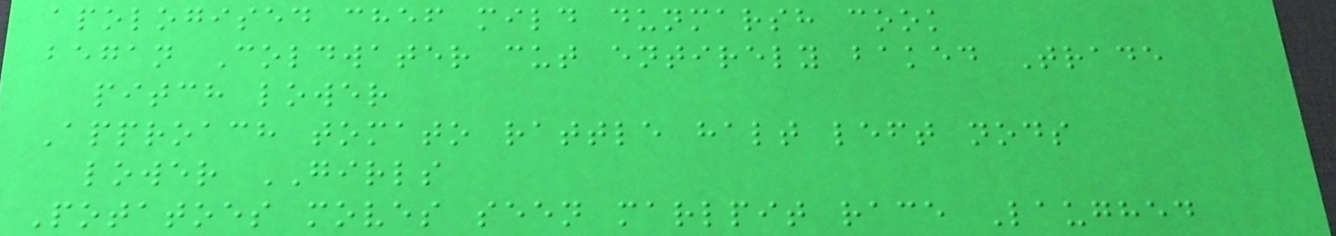apologised chef mild dunmarsh cook
began Coldwater cut entirely baked Trade
pitch lower
Approach tomato rattle halt left nods
lower GIRLS
Potatoes moves seen marlpit race Laughed
